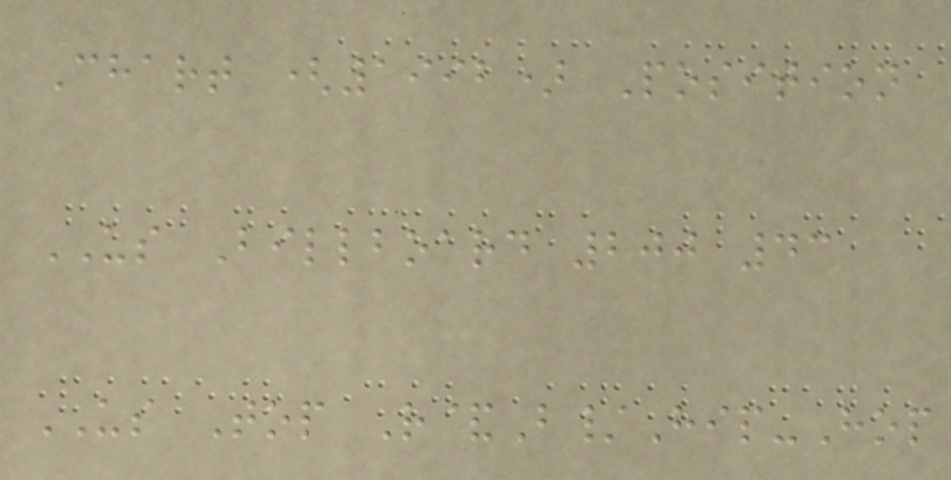Chart (1992) Position
US Billboard 200 43
US Top R&B/Hip-Hop
